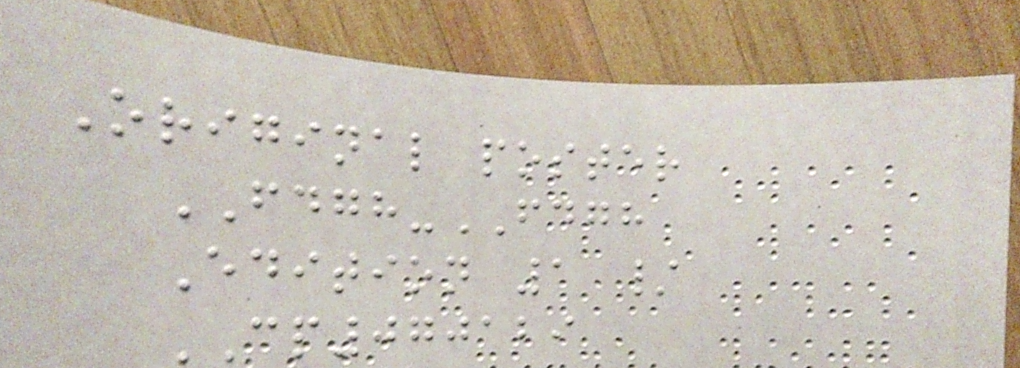Original poster
FDGH-FDGH
Edition 1 /
CP070129
